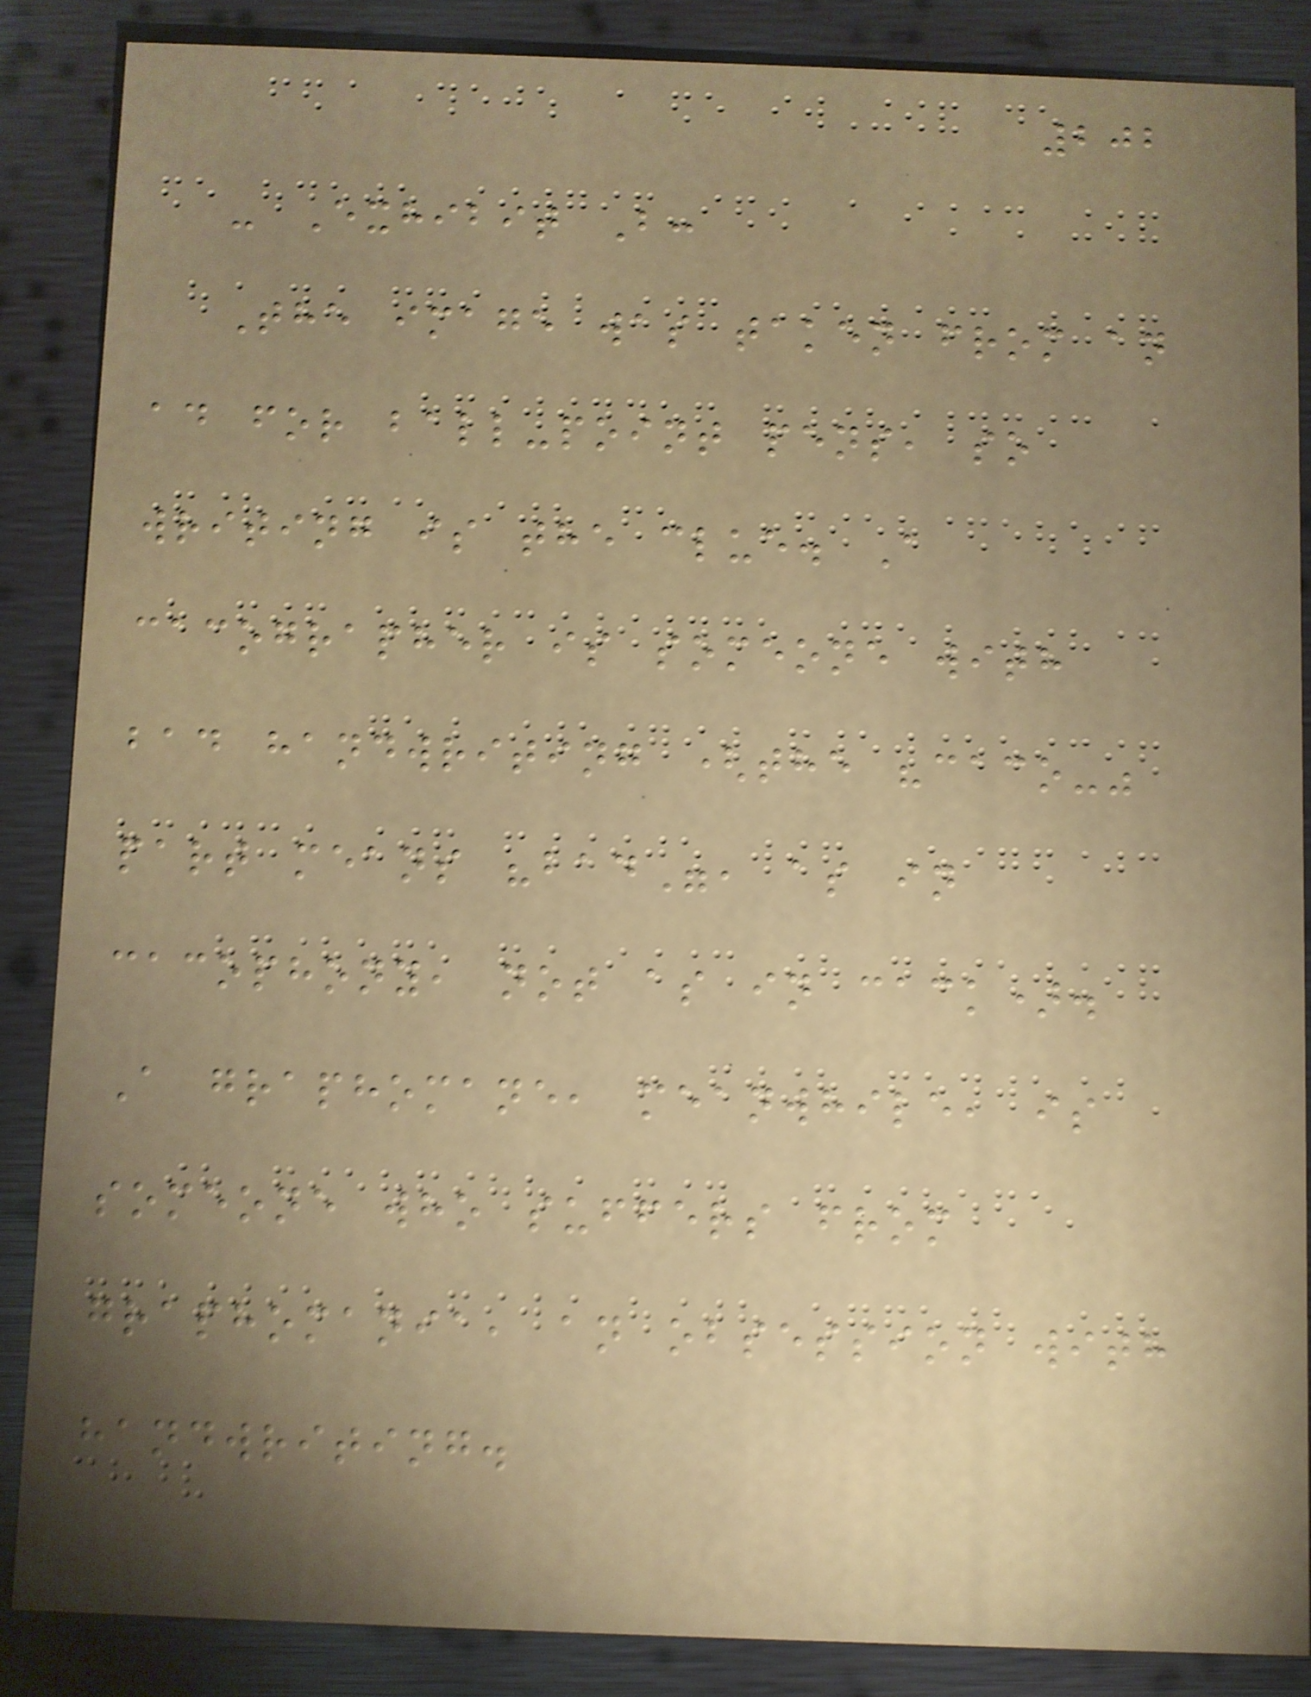202
- Exhibit B:
The image was taken from an
ad for ball-point pens, so
writing is the clue. A
cacographer is someone with
bad handwriting (the "caco-"
part means "bad", as in
cacophony, not as in cack).
A graphomane, meanwhile, is
someone who suffers from
graphomania, an obsession with
handwriting.
